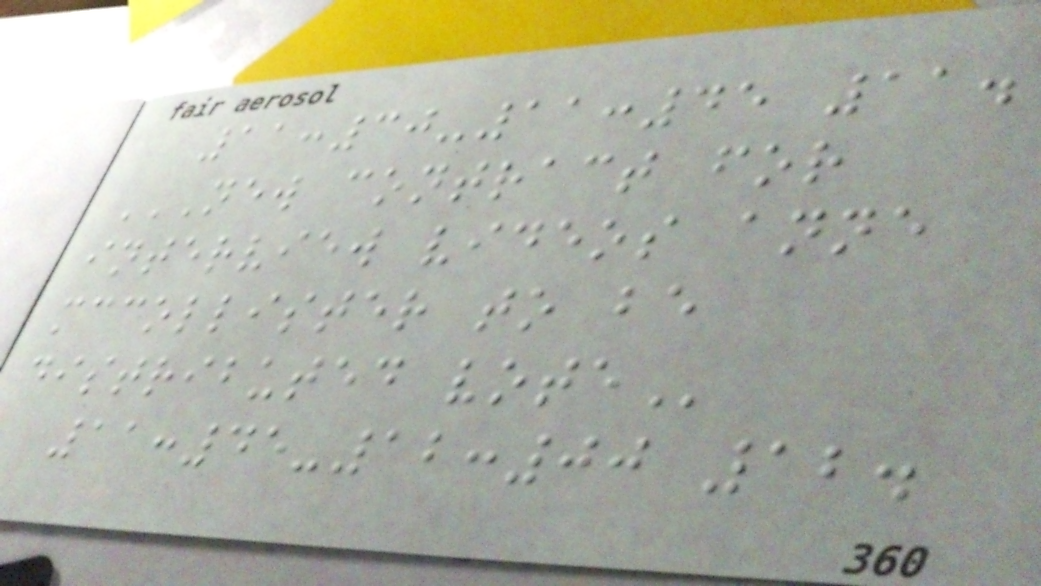11:30-11:45 11.
NEW CONTRACT FOR
INTERVIEW VIDEOS ANNE
MCCOLLISTER TO BE
DISTRIBUTED VOTE
11:45-12:00 12.
